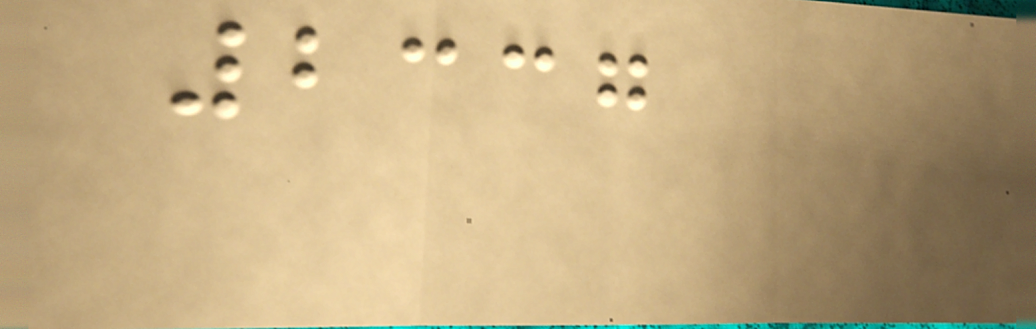2337
